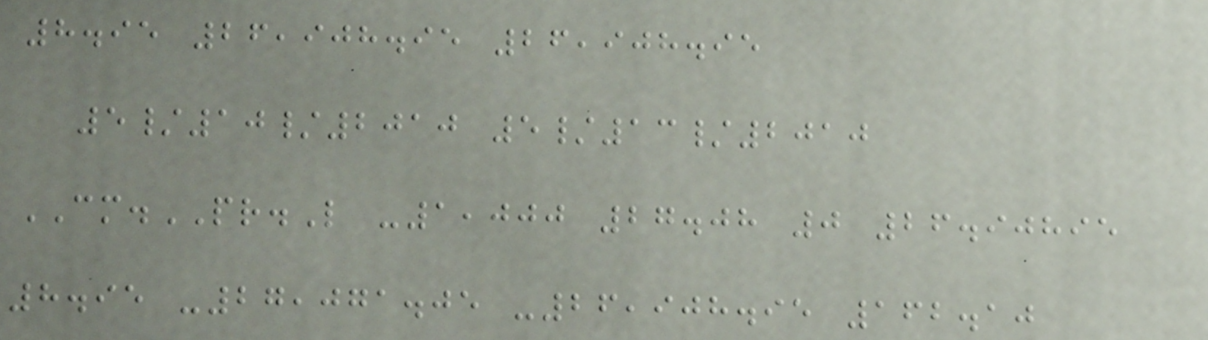8.95 26,908.95 26,908.95
5/10/2010 5/13/2010
CM.PR.L -1,000 27.08 0 26.90895
8.95 -27,071.05 -26,908.95 162.10
